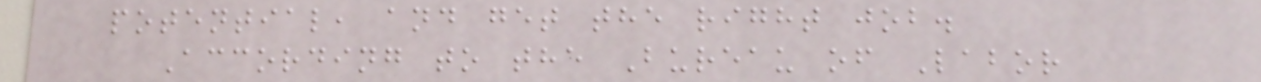potential, and get the right job.
According to the Bureau of Labor
